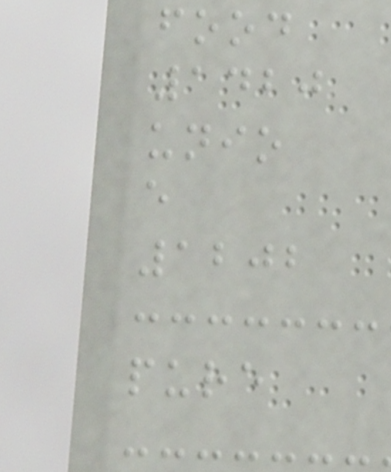food
1420
unio
e
1202
pure
